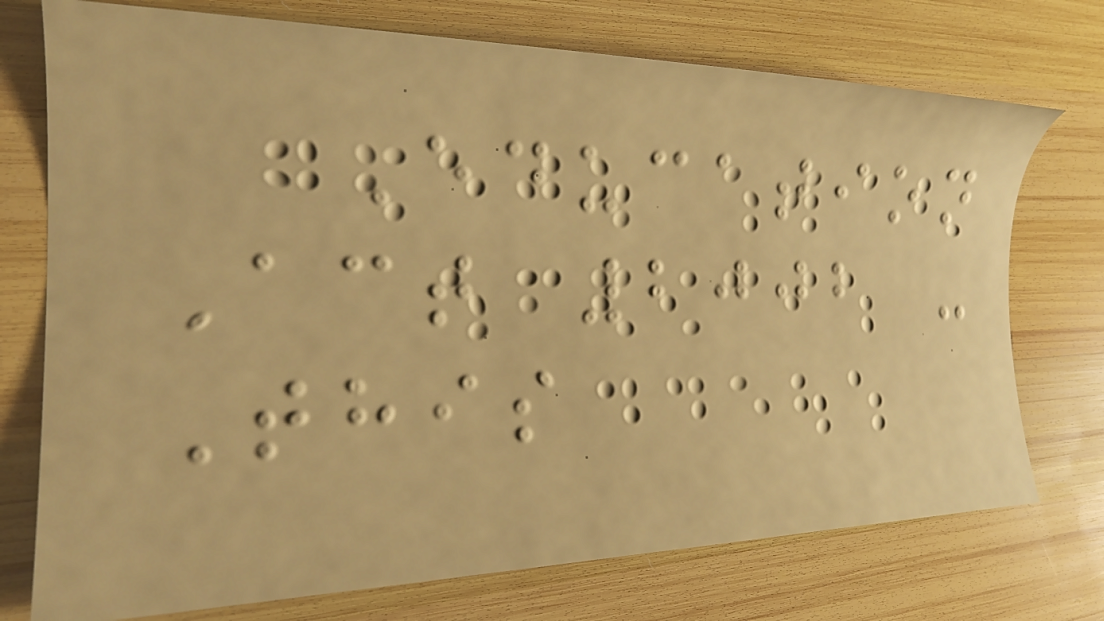Education
Act 2002 -
This
